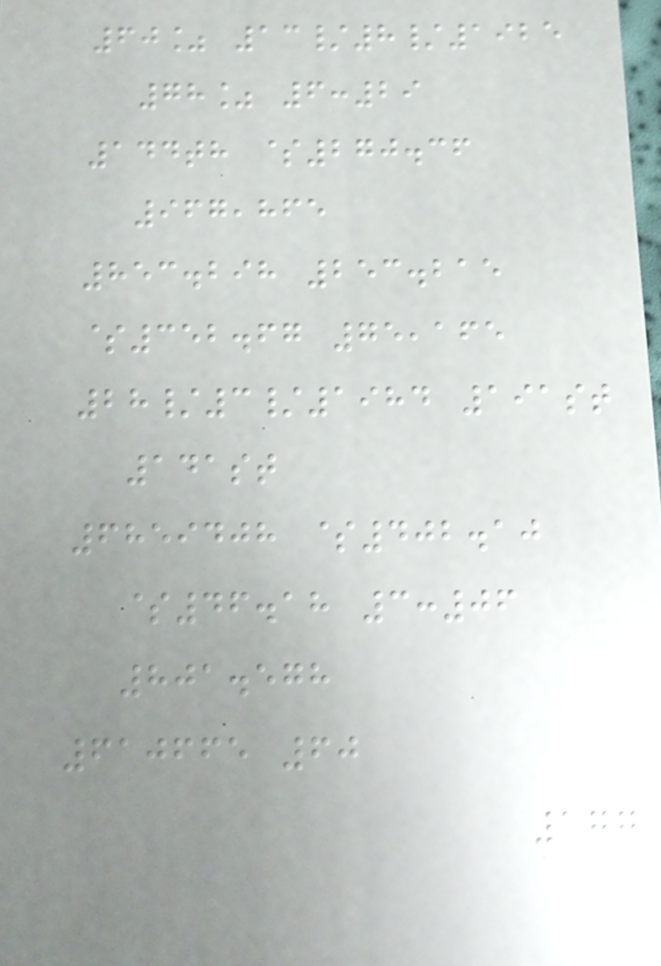60% 13/8/1925
78% 6:29
144th $270.36
967,865
853.298 253.215
$352.67 75,165
28/3/1984 191st
141st
6859408 $402.10
$46.18 3:06
801.578
610665 60
177
